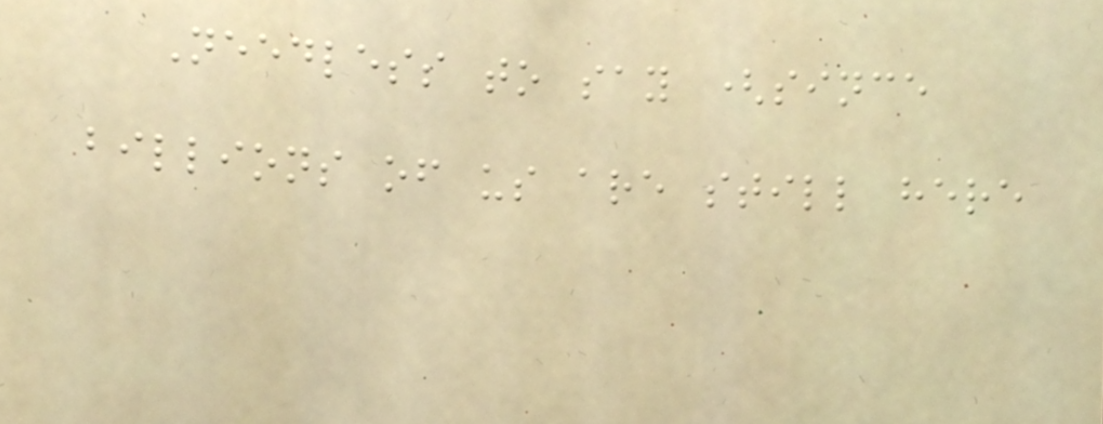Needless to say (since
billions of us are still here
